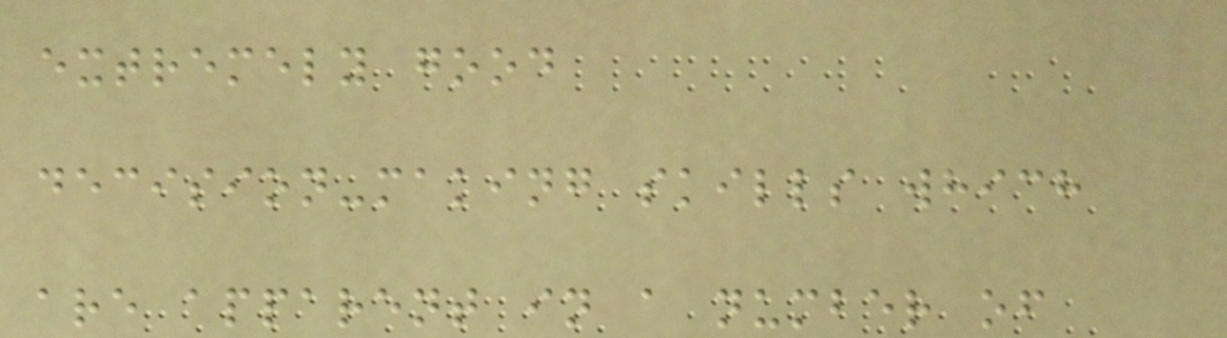extremely good
decision-making skills which
are apparent in a number of
